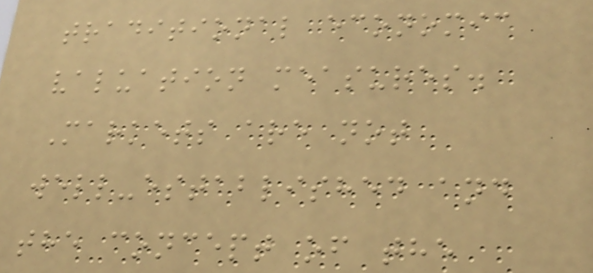traditional economic
valuation measures.
Markets are not
well-established and
the concept of the
